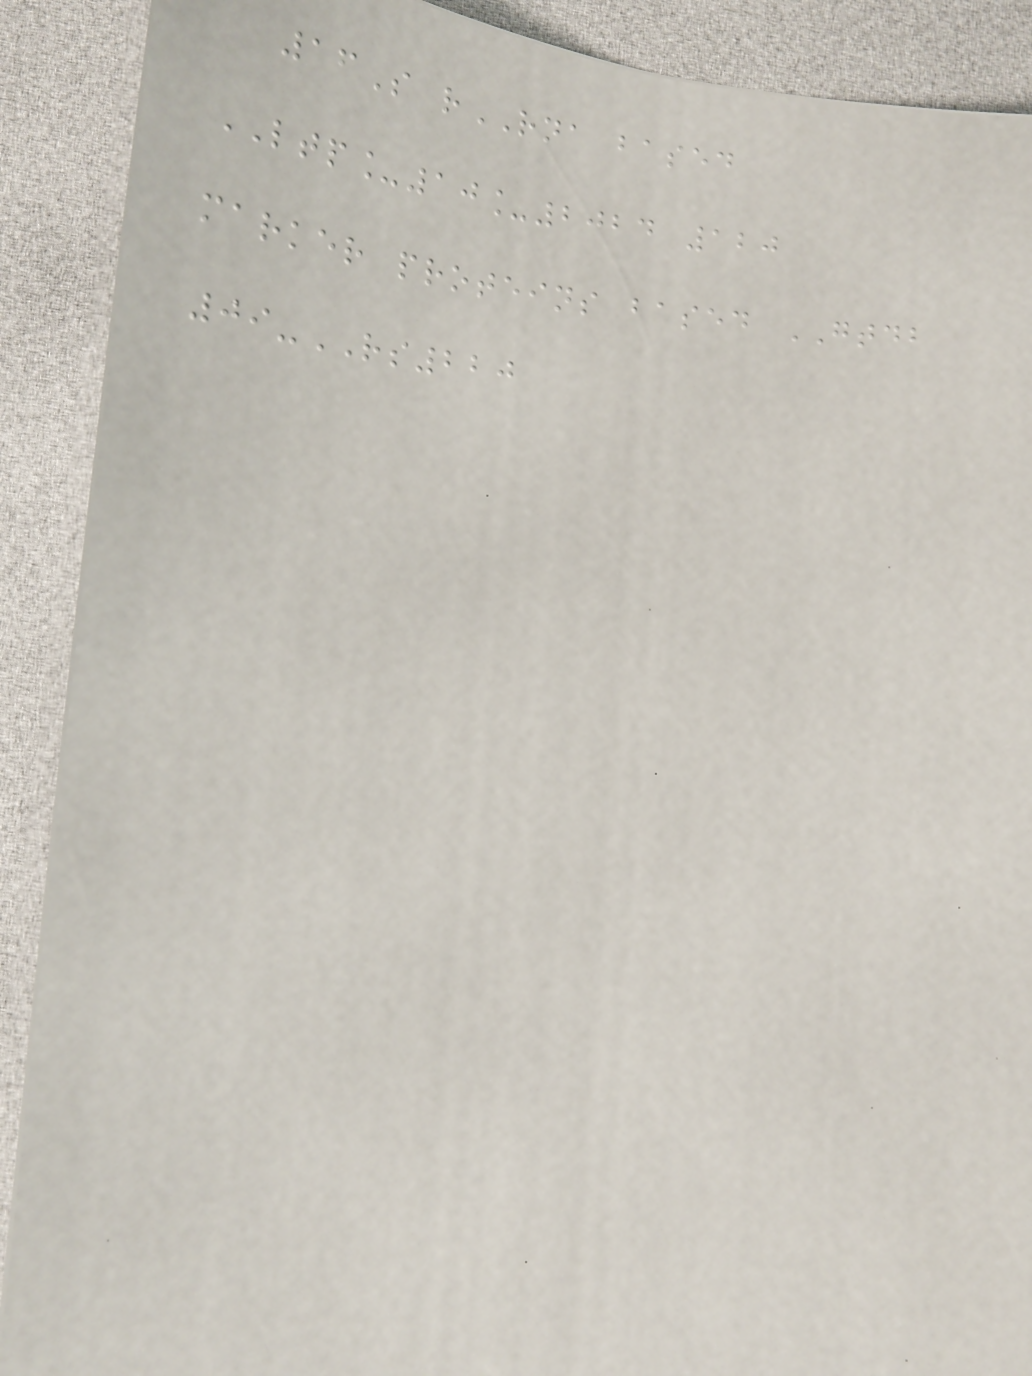16S rRNA based
LTP_10_2024 120
marker proteins based GTDB
09-RS220
